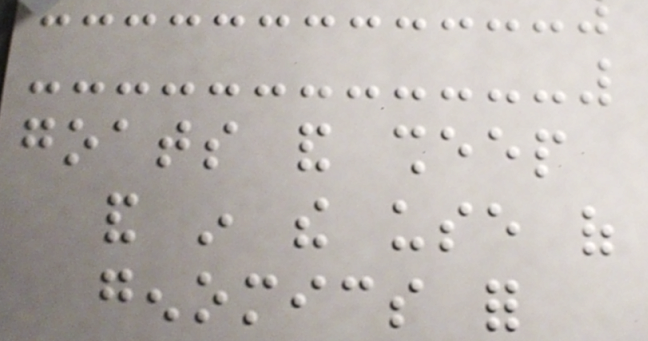goats and sheep
and in the use of
genomics for
